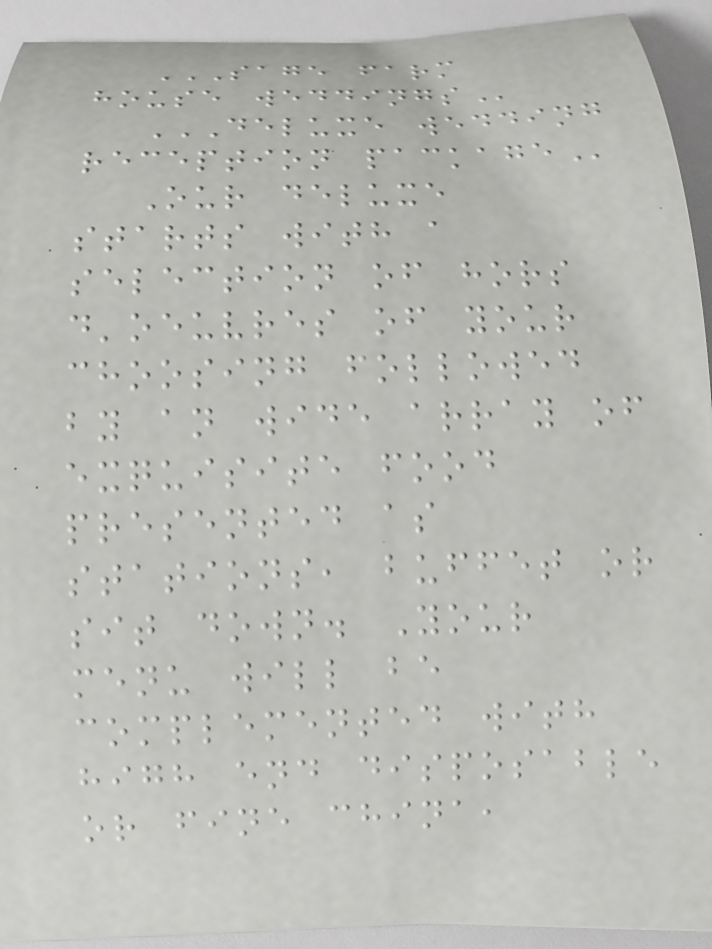SAGE FARM
HOUSE WEDDINGS
DELUXE WEDDING
RECEPTION PACKAGE
Our deluxe
starts with a
selection of hors
d'oeuvres of your
choosing followed
by an wide array of
exquisite food
presented as
stations, buffet or
sit down. Your
menu will be
complemented with
high end disposable
or fine china,
